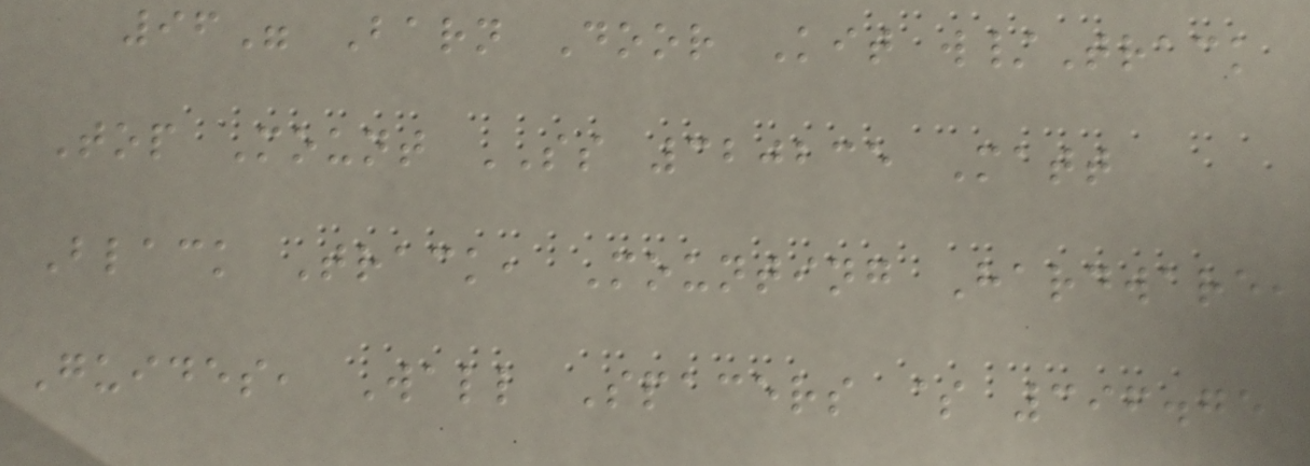96" Barn Door Kit w/Track
Top Mount SS 320235 Matt
Black Track, Mounting Hardware,
Guides, Wall Spacers $ 396.75
